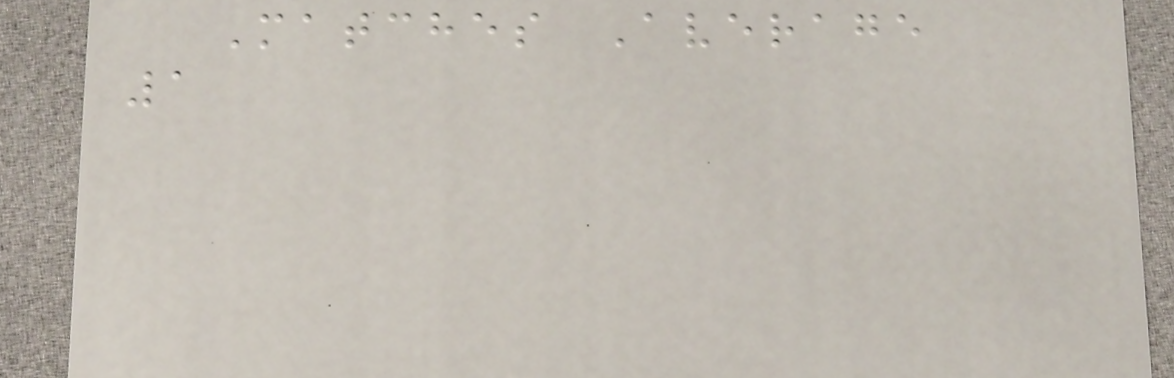Matches Average
1
